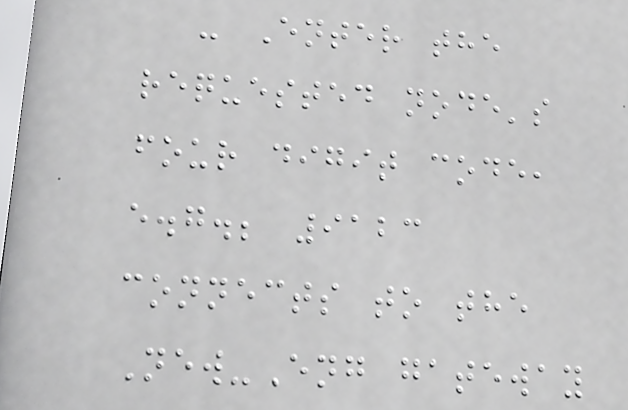- Enter the
requested node's
four digit code,
e.g.; 9123
connects to the
New-Eng gateway
